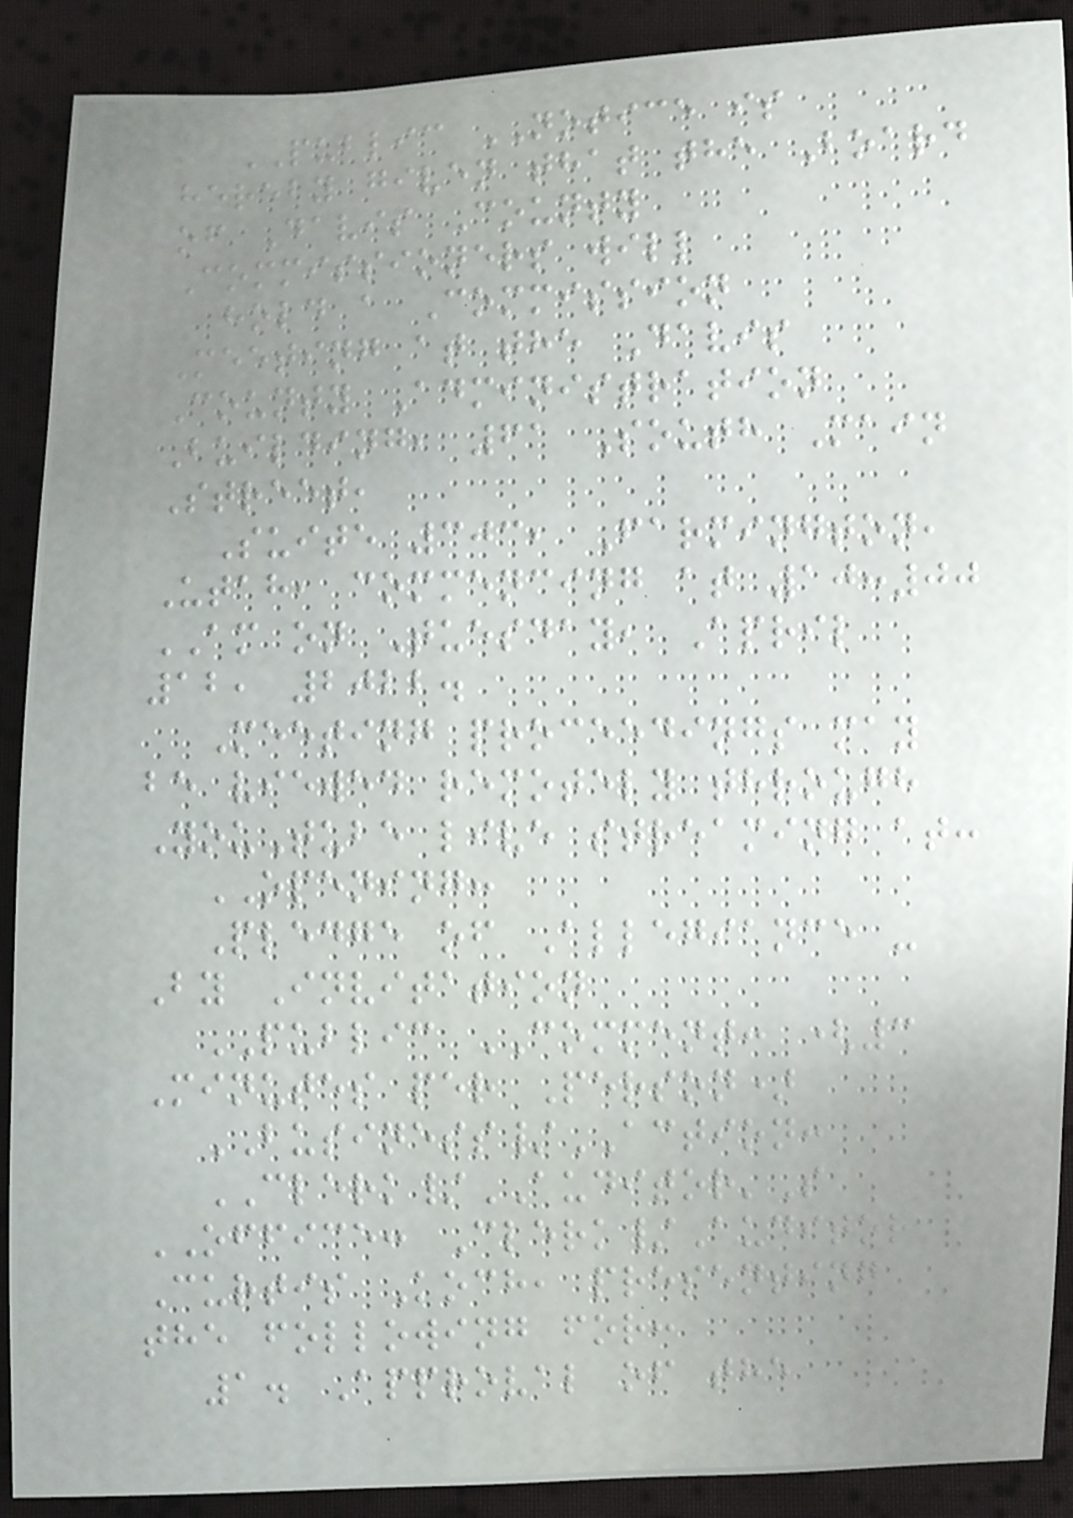PUBLIC NOTICE is
hereby given that the Board
of Davis County
Commissioners will
hold a Commission
Meeting at the Davis
County Administration
Building, 61 South Main
Street,
Suite 303, Farmington,
Utah, commencing at 10:00
AM on Tuesday, April
12, 2022.
Meeting proceedings may
be viewed remotely through
YouTube live streaming at:
OPENING:
Pledge of Allegiance -
By Invitation
PUBLIC COMMENT: (3
Minutes per Person)
BUSINESS/ACTION:
CLERK/AUDITOR'S
OFFICE: Clerk/Auditor
Curtis Koch, presenting
the following for:
1. Approval of the
